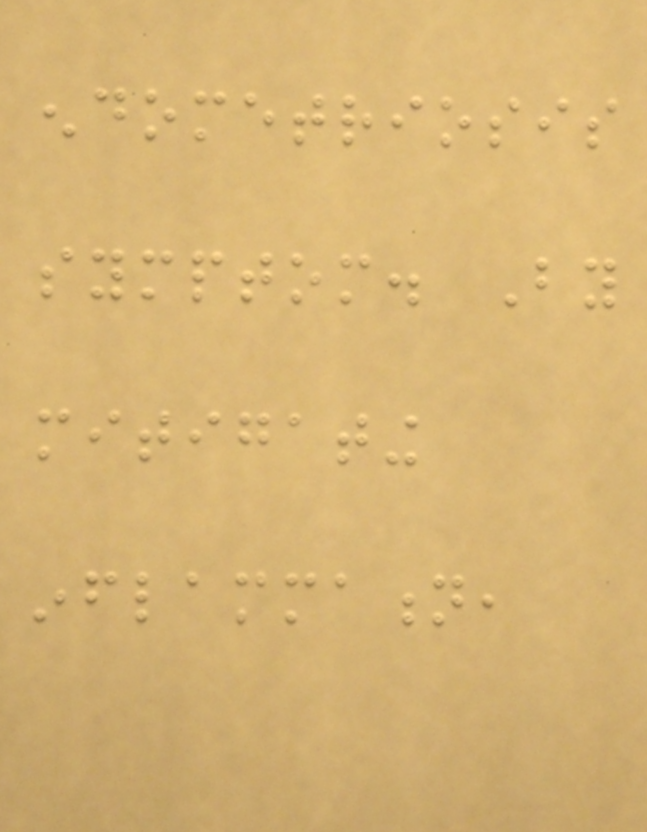endometriosis
symptom. By
mitigating
inflammation,
